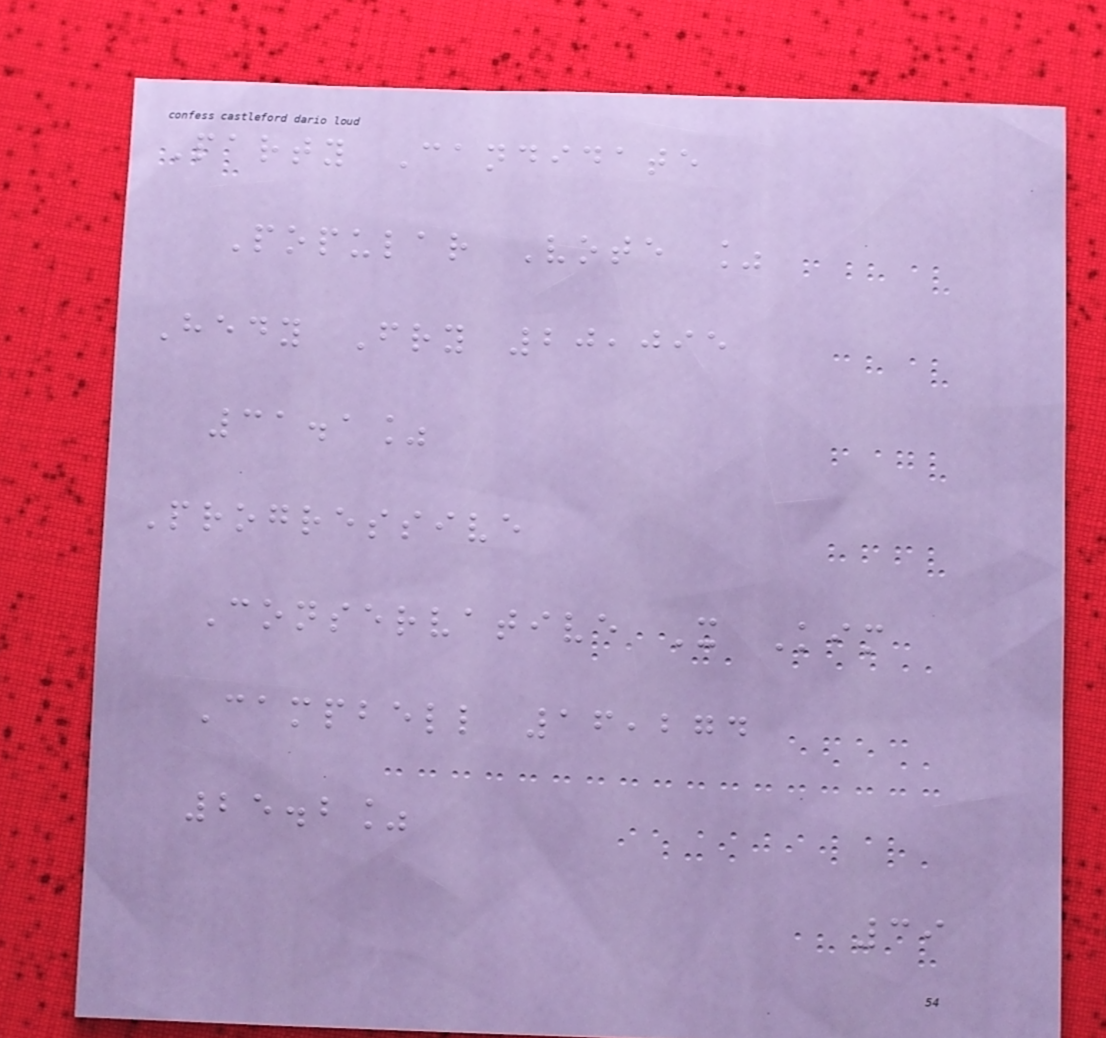Party Candidate
Popular Vote %
Hedy Fry 20,095
31.1%
Progressive
Conservative X Kim
Campbell 16,274
25.2%
39
